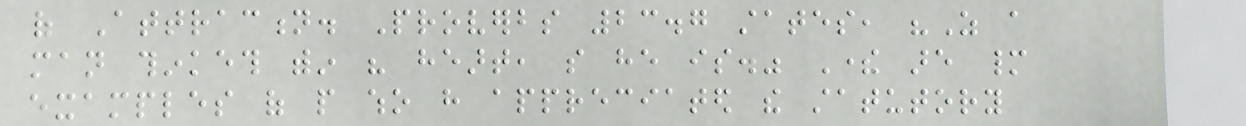of Attraction. Proverbs 23.7 states, "As a
man thinketh within his heart, so he is." There are many
examples of people who have appreciated the statutory
